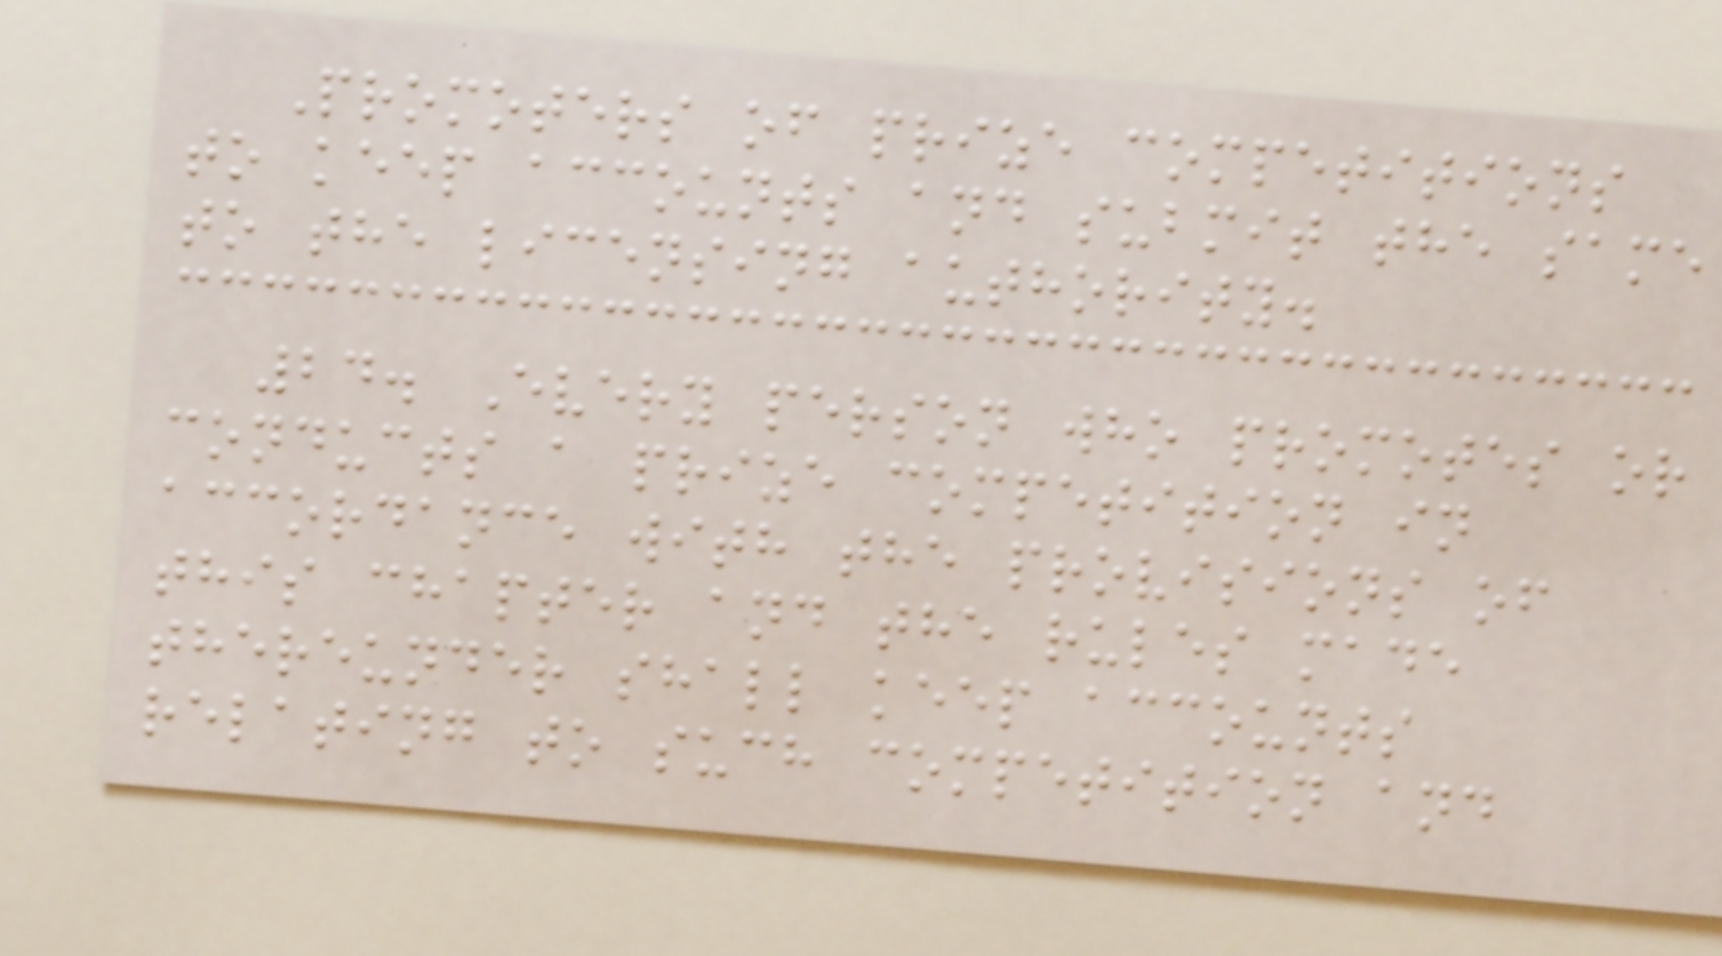Promoters of prize competitions
to keep accounts and submit the same
to the licensing authority.
24. Every person who promotes or
conducts a prize competition in
accordance with the provisions of
this chapter and the rules made
thereunder shall keep accounts
relating to such competition and
